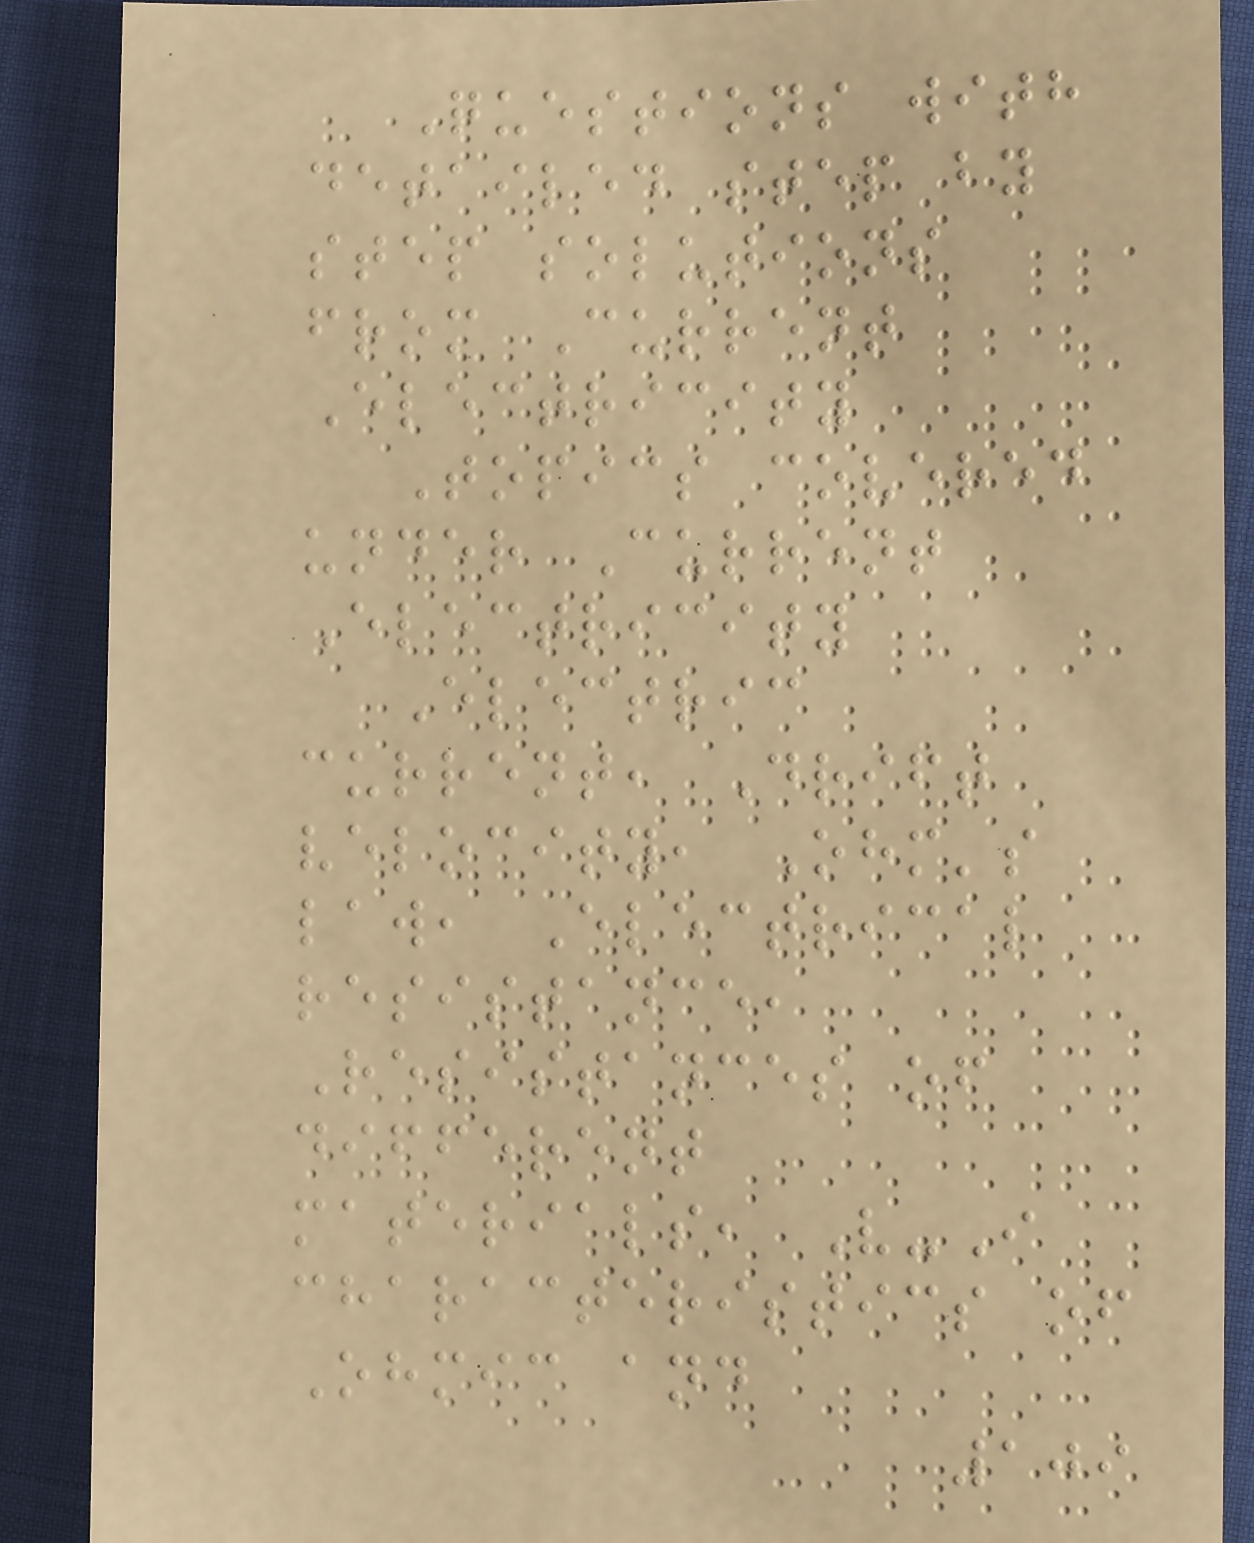Questions with
detailed step by
step solutions
from Current
Electricity
Topics covered
under Current
Electricity
Electric
current, Drift
velocity, Ohm's
law, Electrical
resistance,
Resistances of
different
materials, V-I
characteristics of
Ohmic and
109
